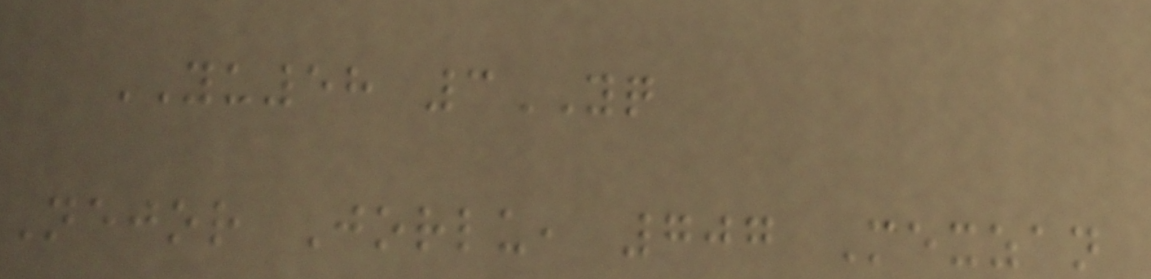YU58 3YQ
Nejor Jorlu, 707 Mexzan
